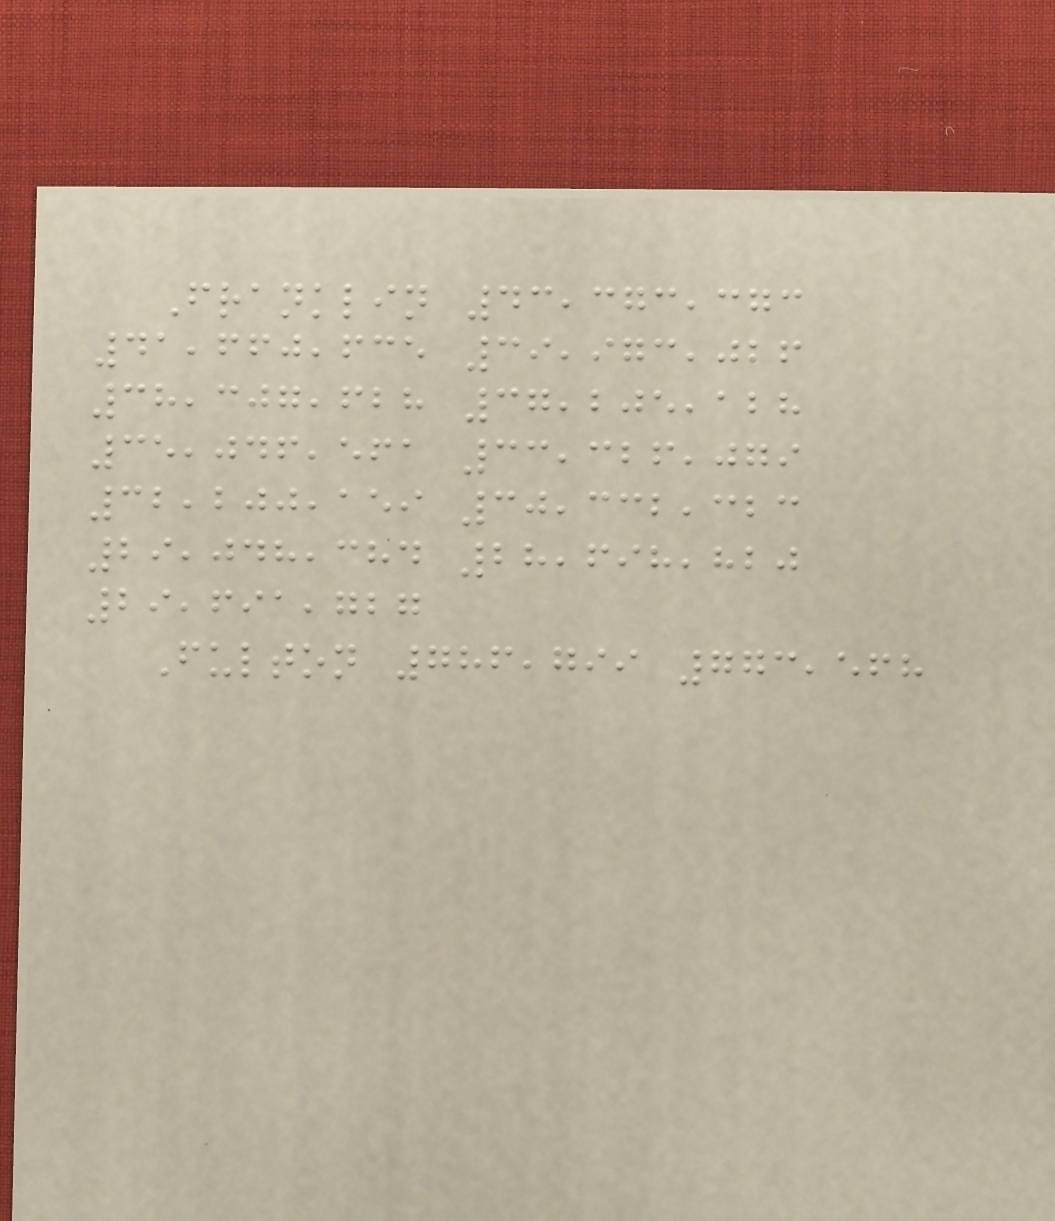Franklin 43,373,373
41,660,635 39,973,026
38,307,628 37,205,128
35,046,561 33,326,079
32,200,159 30,332,323
29,048,384 28,698,820
29,691,727
Fulton 786,799 773,568
